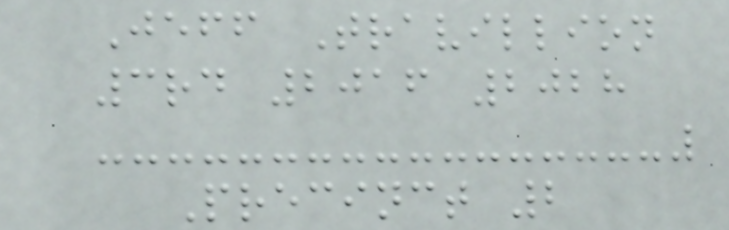Jeff Travillion
3rd 2016 2028
Precinct 2
